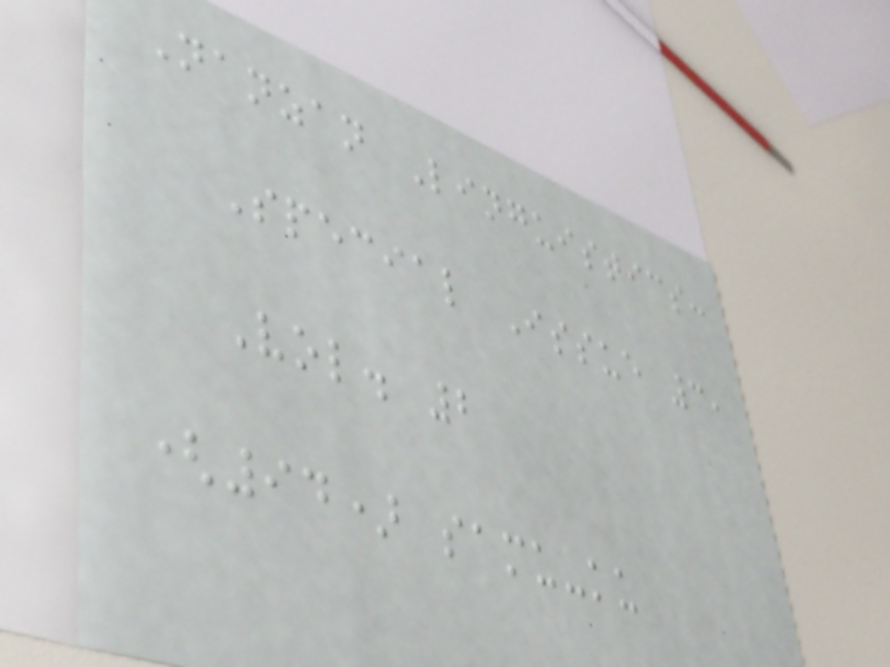Nanzan Linguistics:
Special Issue 3,
Vol. 2
(94) samu-ku
